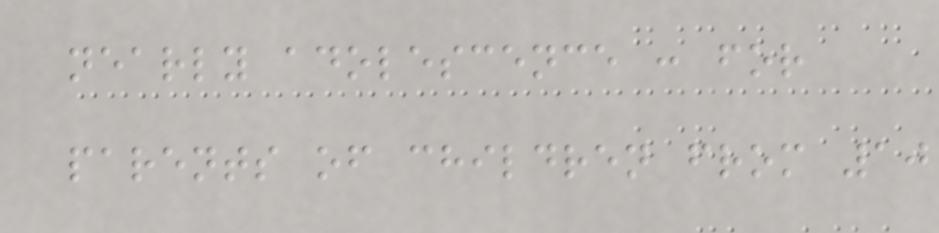nearly adolescence : for
parents of children from 10
